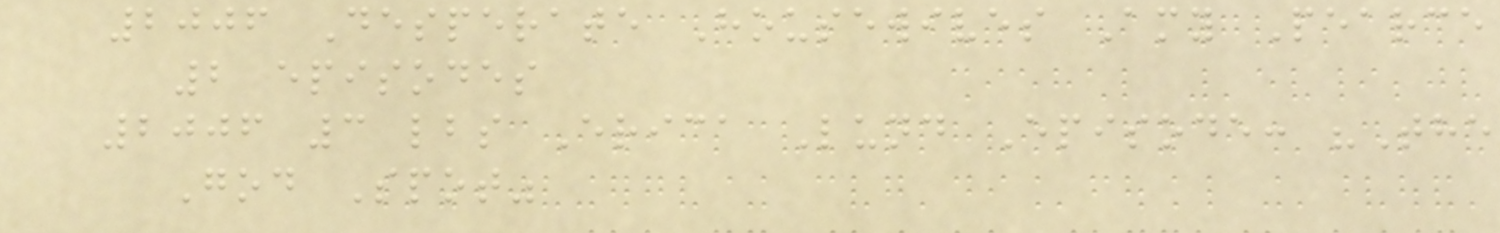2006 Desperate Housewives Amy Pearce
2 episodes
2006 3 lbs Erica Lund Episode: "The
God Spot"
